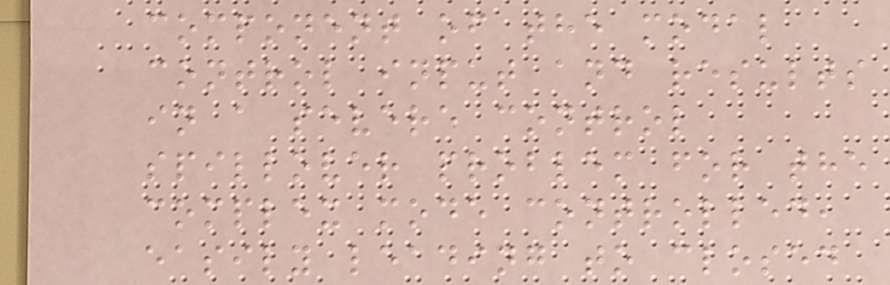component of the modal
control input and results
in a severe control
spillover problem for the
complex mode controlled,
easily leading to closed
